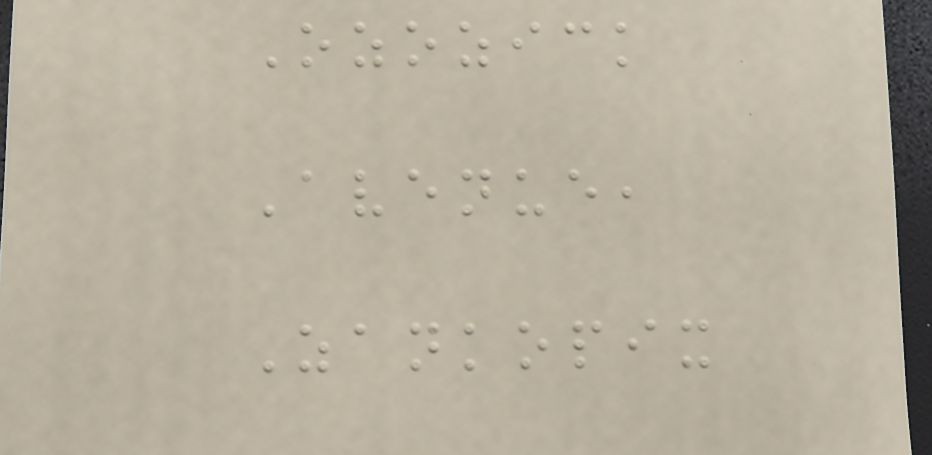Ozozick
Avenue,
Zankopix
